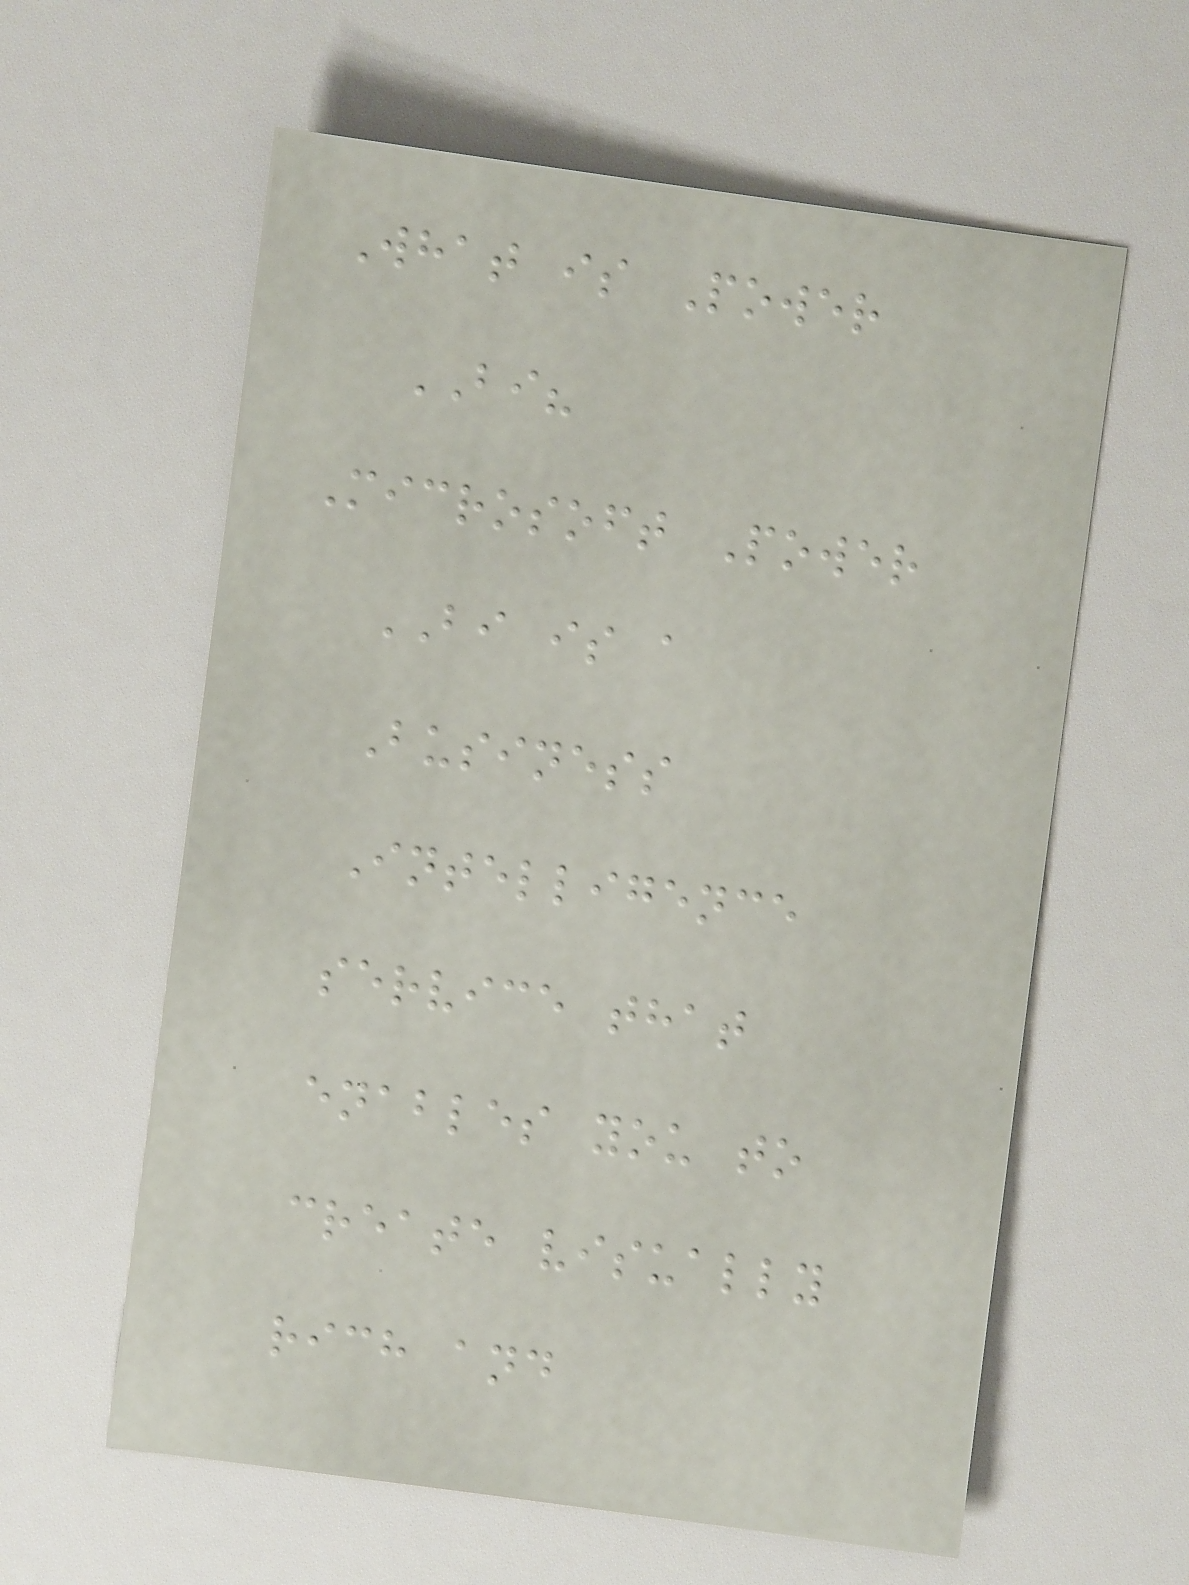What is Power
BI?
Microsoft Power
BI is a
Business
Intelligence
service that
enables you to
create visually
rich and
